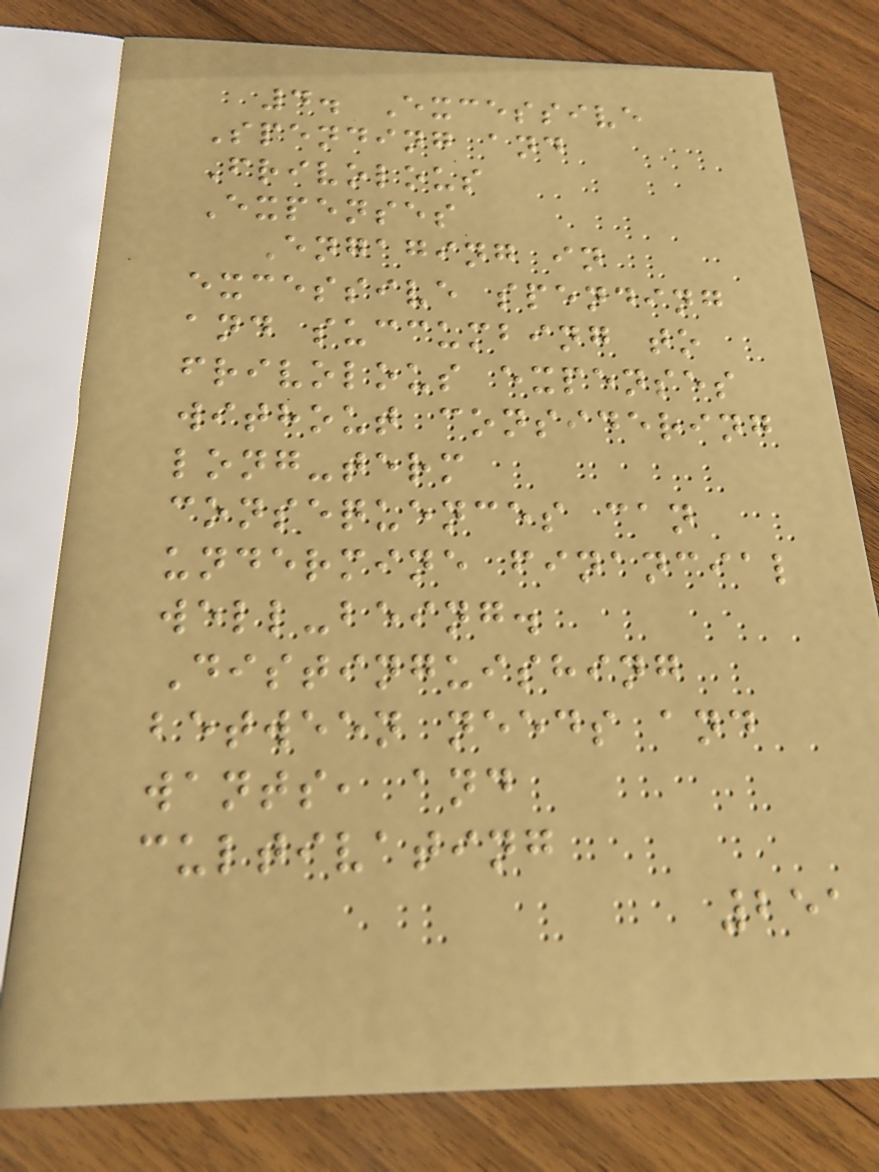4. Excessive
Spending and
Frivolous
Expenses
Engaging in
excessive spending
and succumbing to
frivolous expenses
without considering
long-term
consequences can
undermine financial
well-being.
Distinguishing
between needs and
wants, and
cultivating
251
